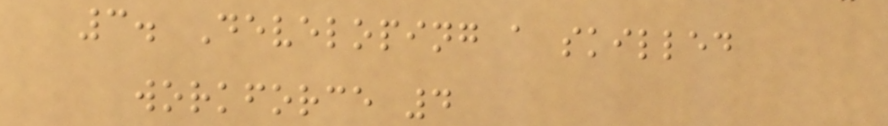3. Developing a skilled
workforce 4
